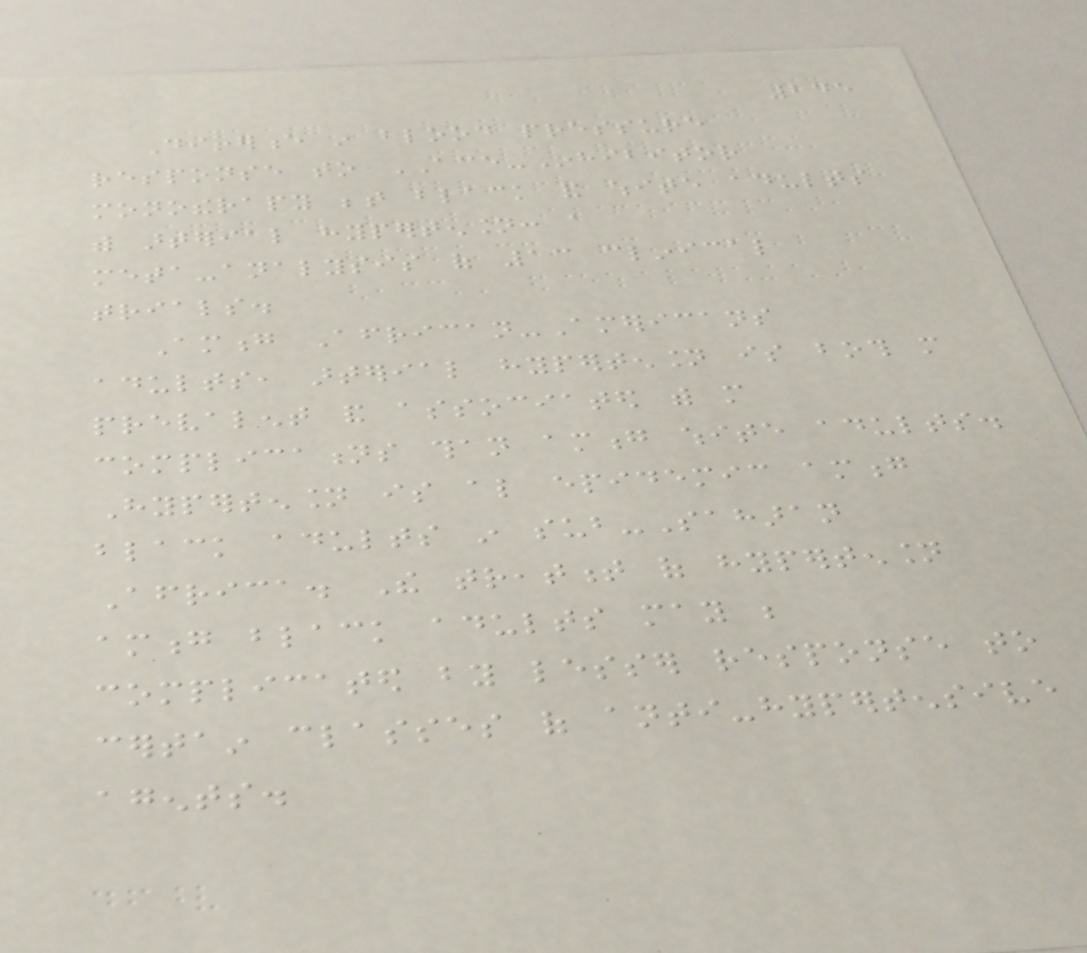245
Difference in blood pressure
response to ACE-Inhibitor
monotherapy between black and white adults
with arterial hypertension: a
meta-analysis of 13 clinical
trials.
Among African-Americans
adults, arterial hypertension is both more
prevalent and associated with more
complications than among white adults.
Hypertension is also epidemic among
black adults in sub-Saharan
Africa. The treatment of hypertension
among black adults may be
complicated by lesser response to
certain classes of anti-hypertensive
agents.
